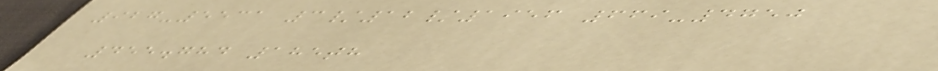927-5531 3/12/1956 669-4750
455.784 185th
